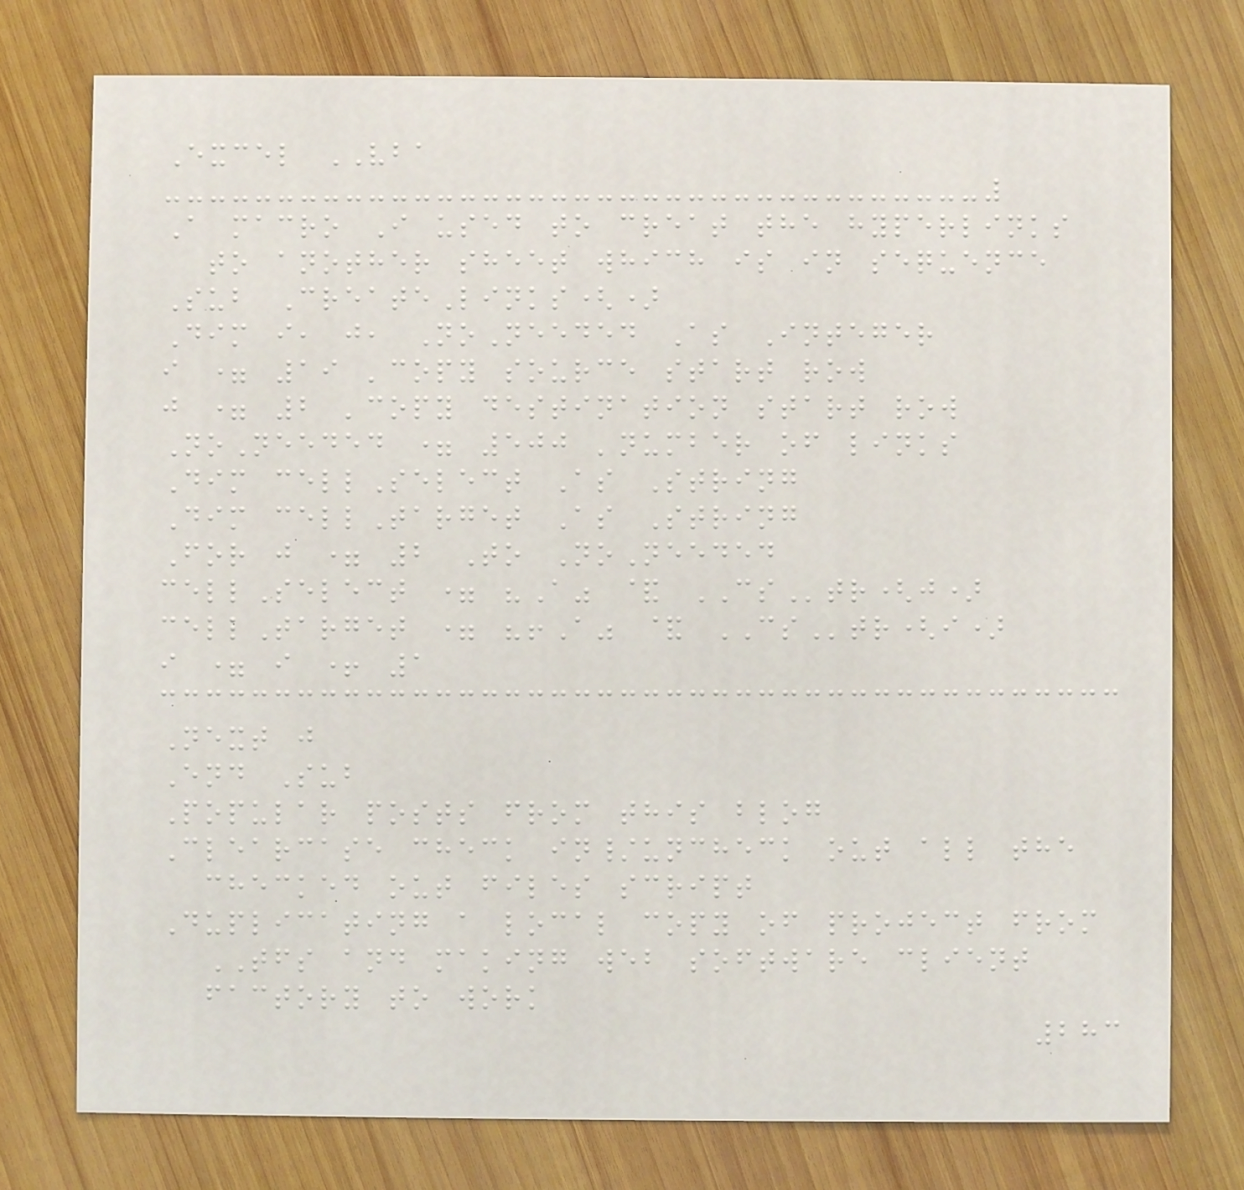Excel VBA
A macro I used to creat the hyperlinks
to another sheet which is in sequence
Sub CreateLinks()
Dim i, j, NoNeeded As Integer
i = 19 'copy source start row
j = 2 'copy destination start row
NoNeeded = 500 'number of links
Dim cellSelect As String
Dim cellTarget As String
For j = 2 To NoNeeded
cellSelect = "A" & CStr(j)
cellTarget = "!A" & CStr(i)
i = i + 1
Next j
End Sub
Popular posts from this blog
Clearcase check in/uncheck out all the
checked out files script
Duplicating a local copy of project from
TFS and making web software client
factory to work
283
